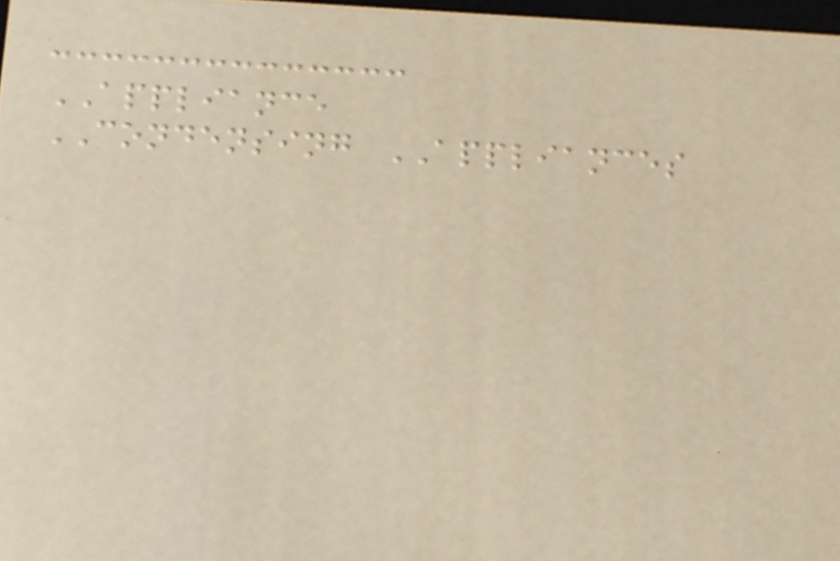APPLIANCE
CONDENSING APPLIANCES
